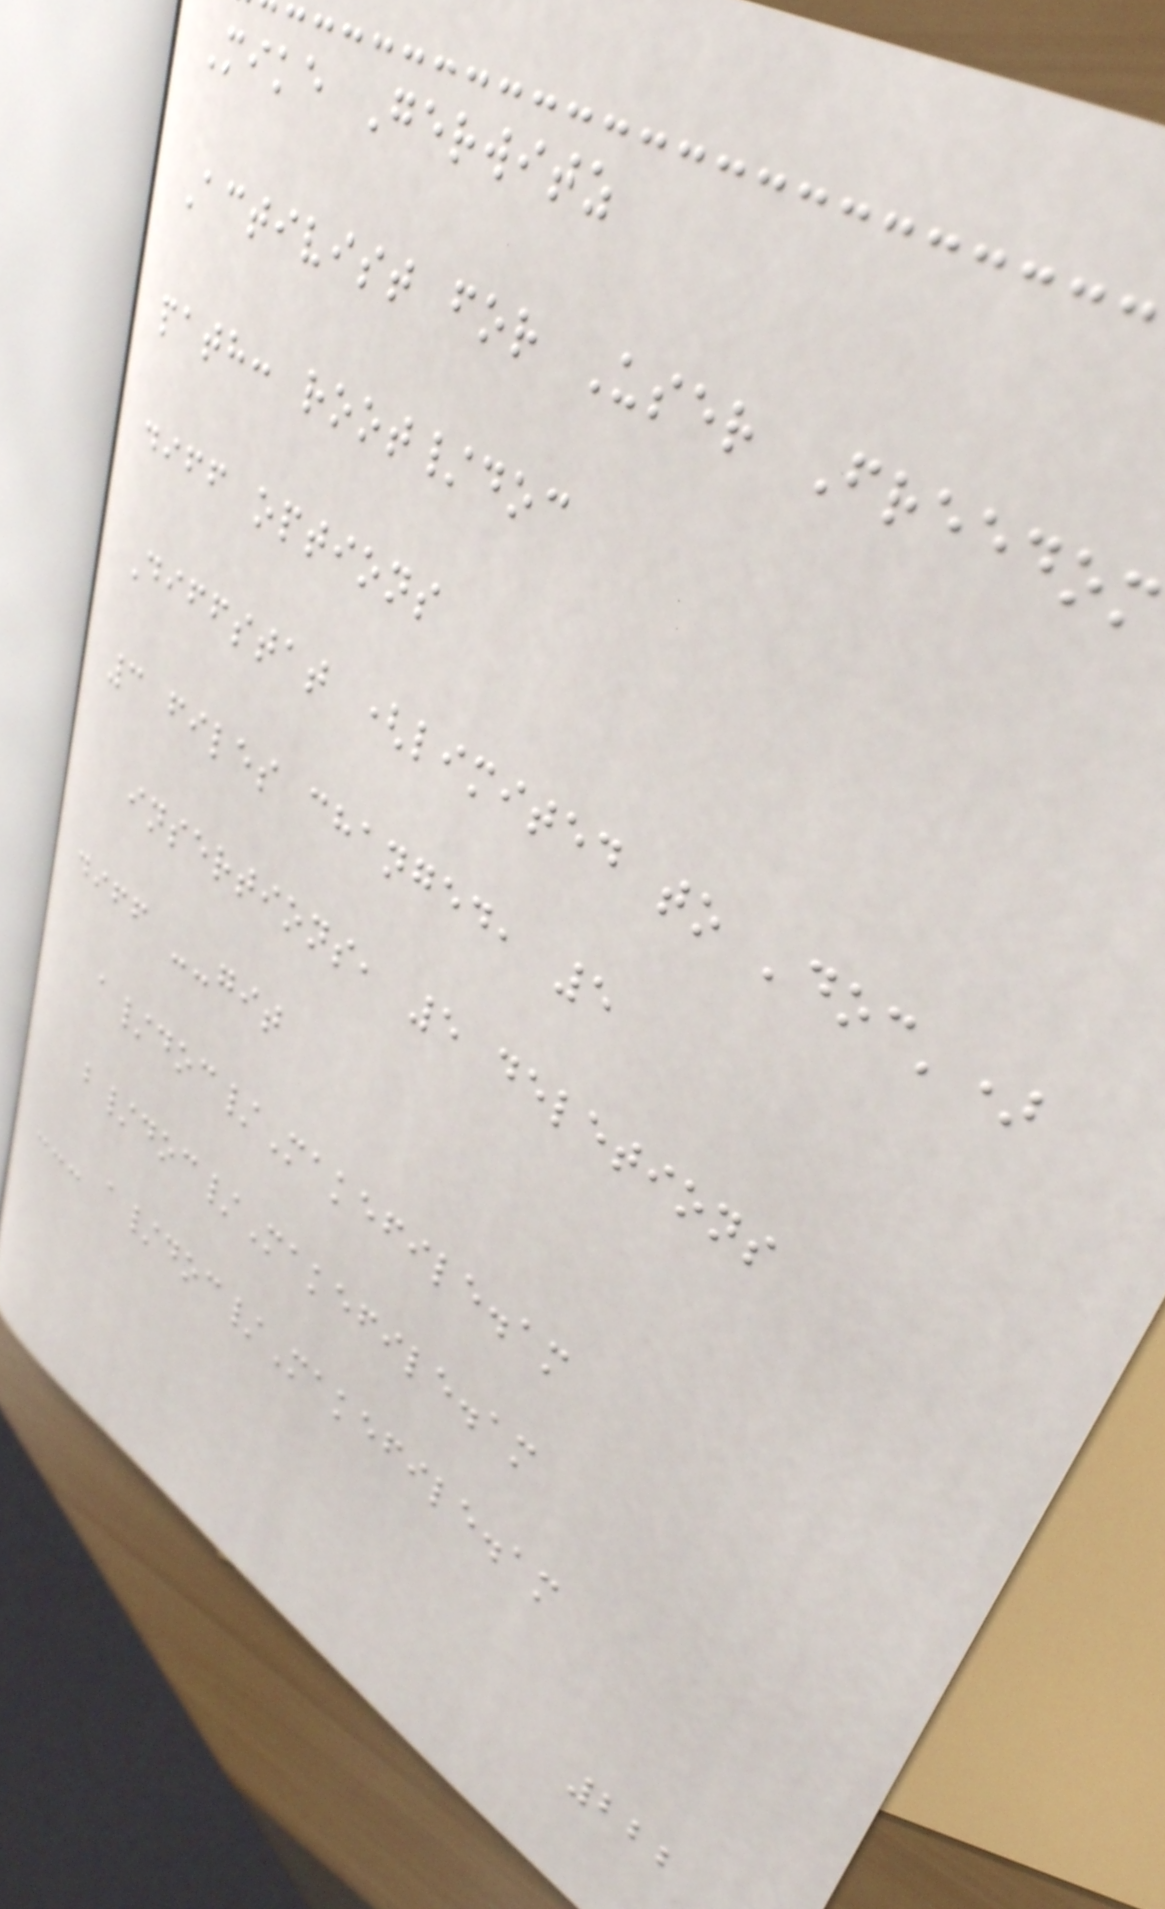Mike Gerwitz
Activist for User Freedom
path: root/doc
diff options
Diffstat (limited to 'doc')
3 files changed, 5
insertions, 5 deletions
diff --git
a/doc/Makefile.am
b/doc/Makefile.am
--- a/doc/Makefile.am
222
